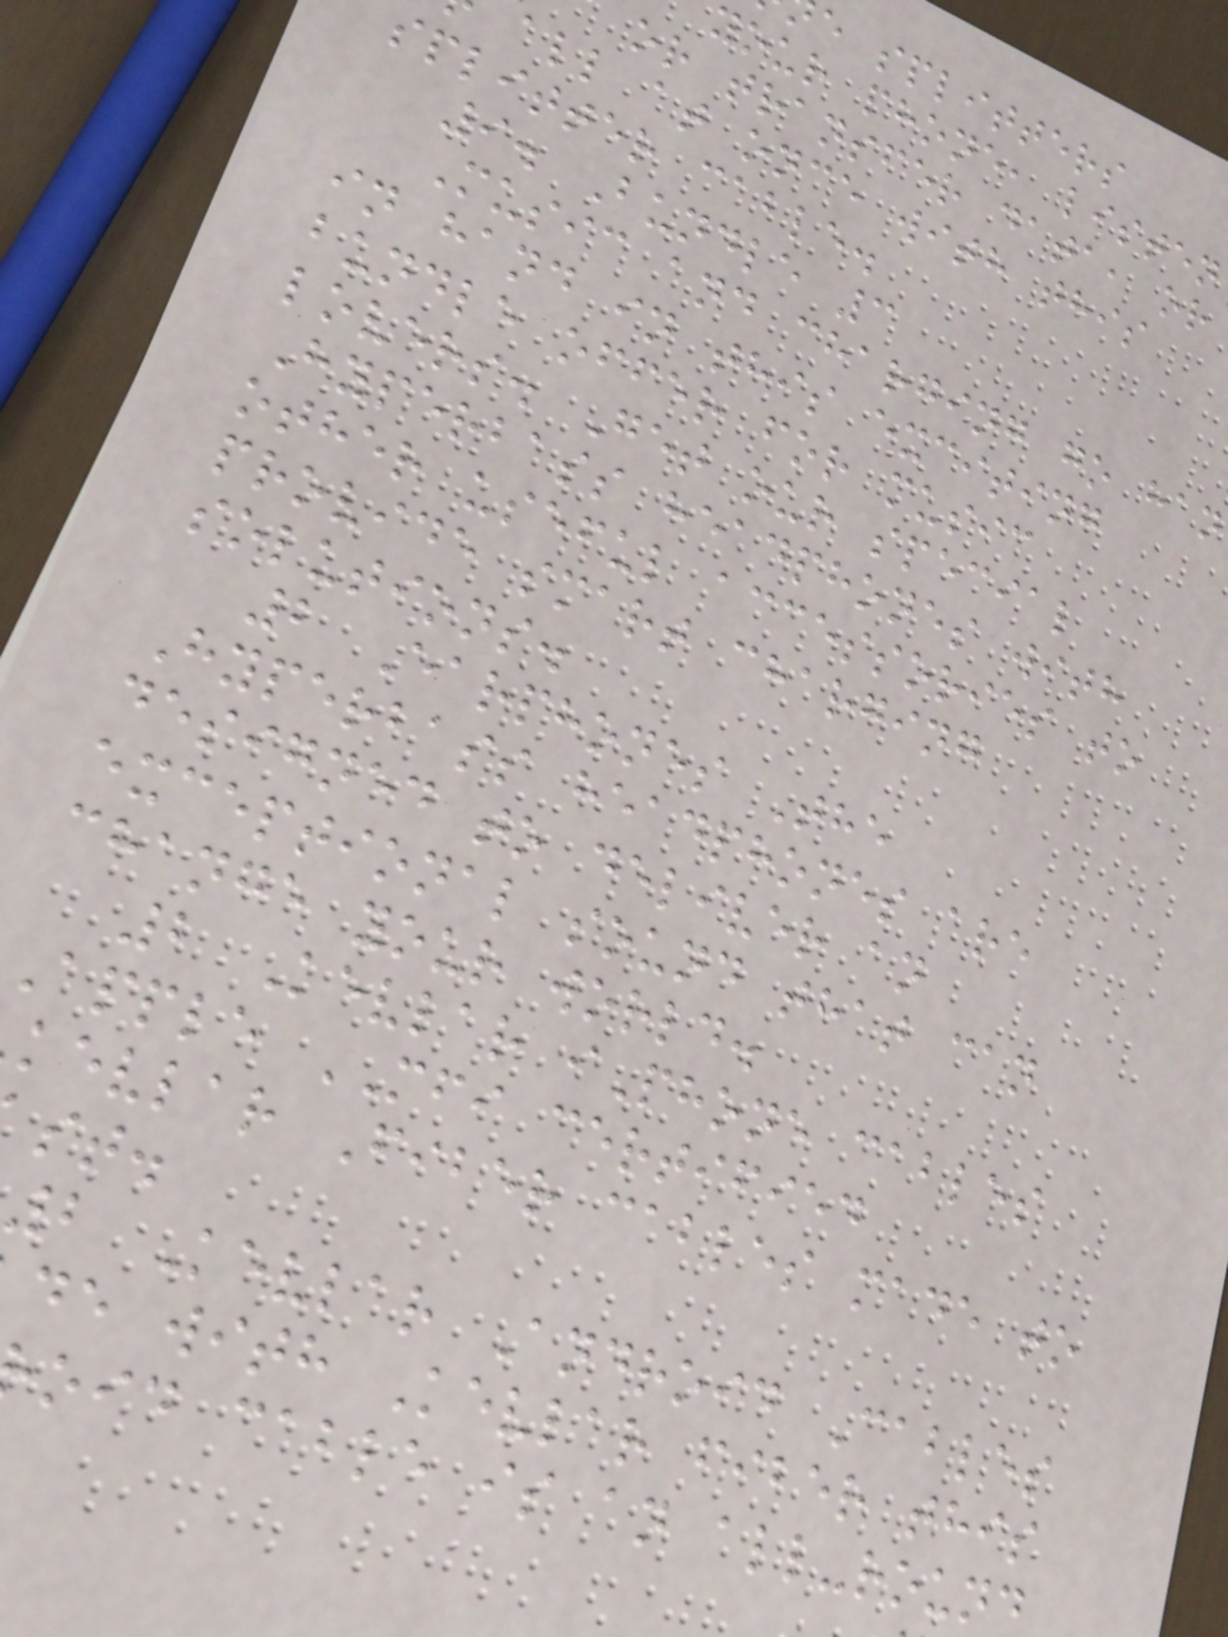e splitters
your phone, listen
or transfer data, or
all at once with this
splitter cable.
9. Bundle 3
Music and charging go han
in hand in this exciting
bundle offer for music
lovers. Get our special
Hyperbass headphones with
other useful accessories to
provide smart charging
solutions.
2 Earphones The
Hyperbass headphones are
designed to deliver an
exceptional sound that can
change your world.
2 Kevlar iPhone cables
apple MFI certified
kevlar Fiber cables made to
2 Kevlar Android Cables
de with Kevlar fiber this
oid cable is an all-round
